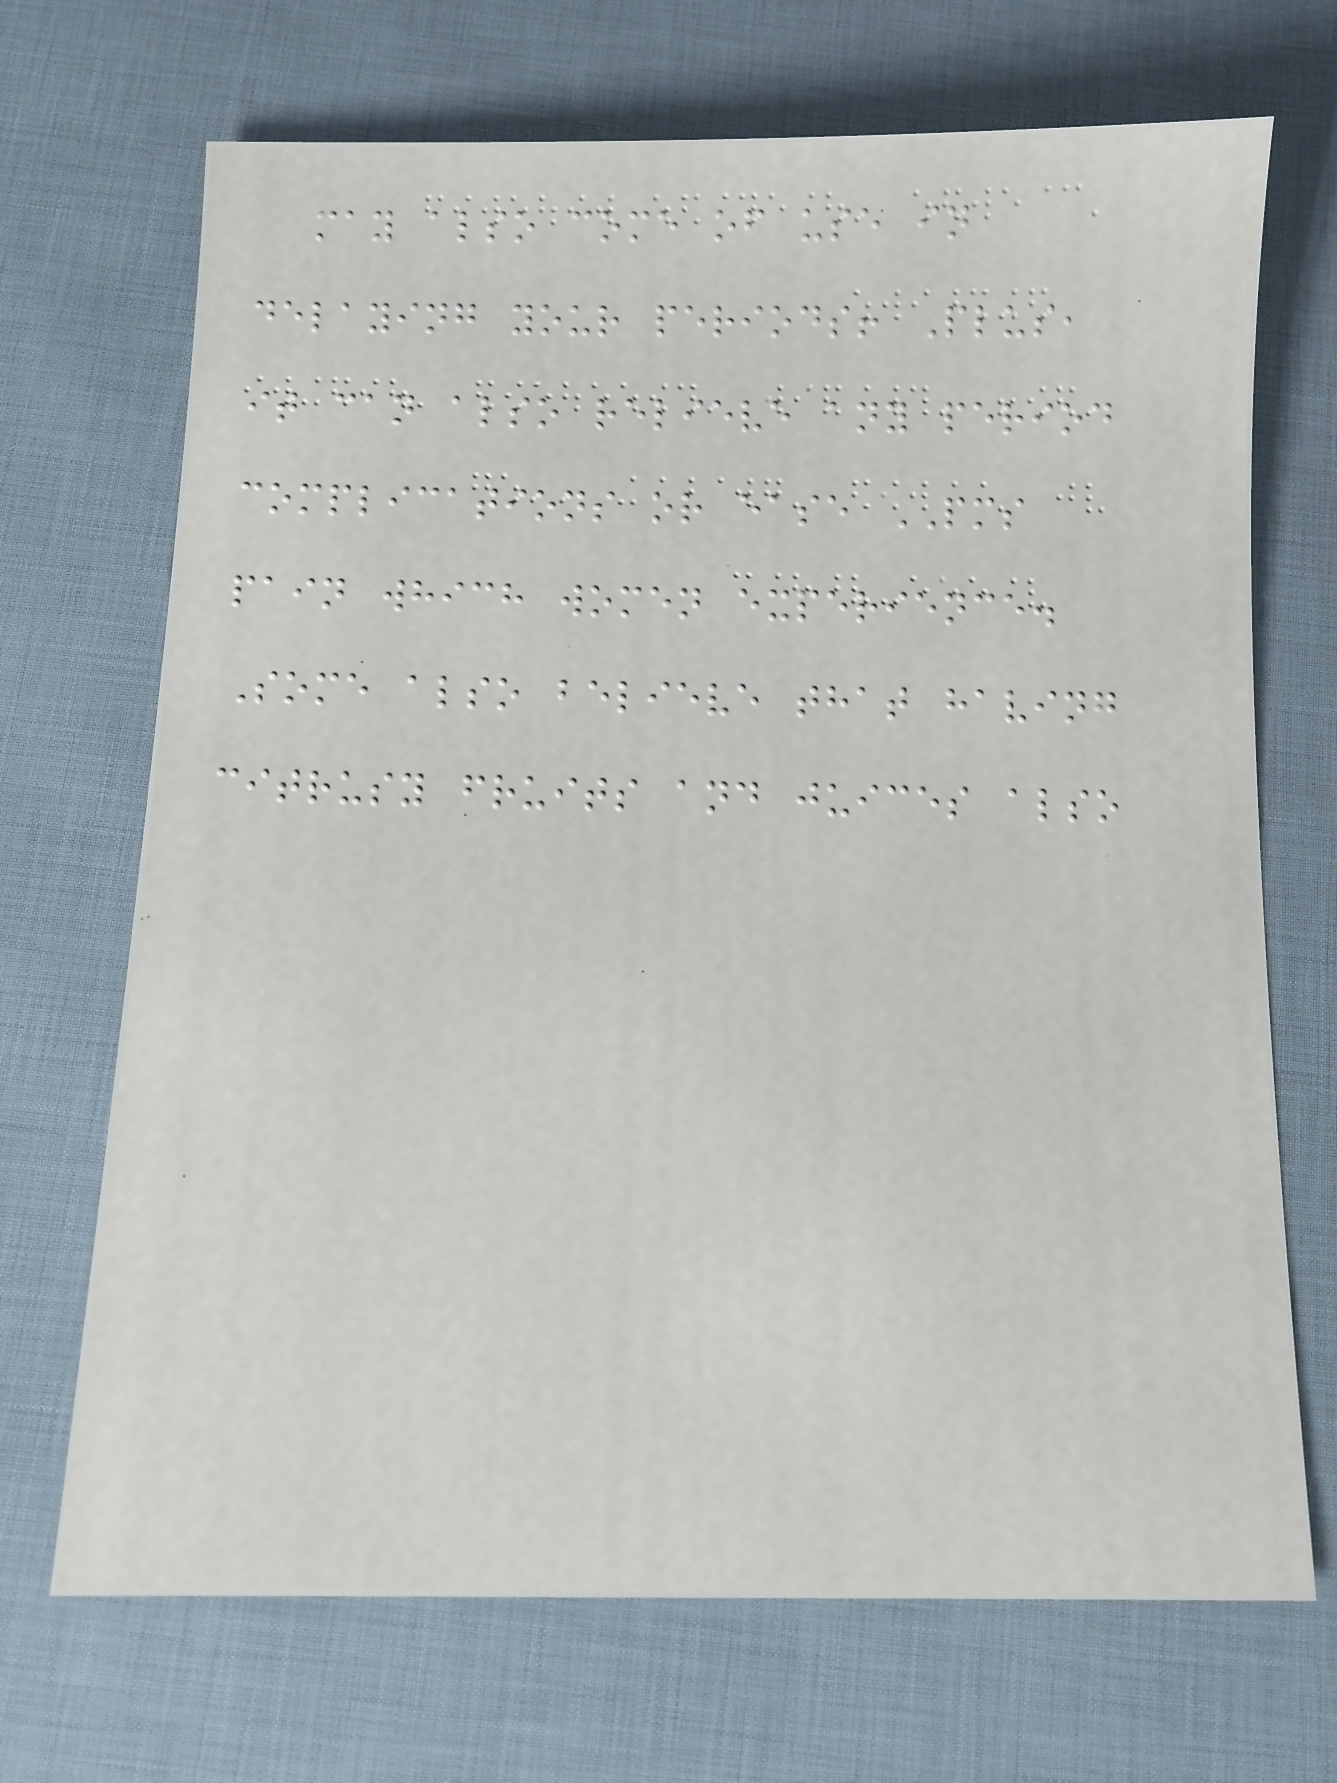may also come of use in
delaying your periods! Plus,
it can also relieve any period
complications or ease PMS
pain which women experience.
Some also believe that having
citrusy fruits and juices also
